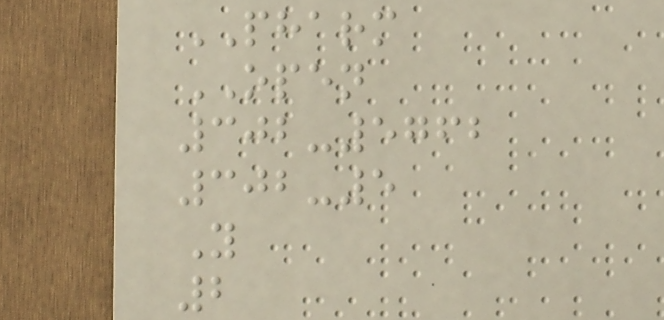PHARM
OPEN
302-5762
302-5
Y
2
